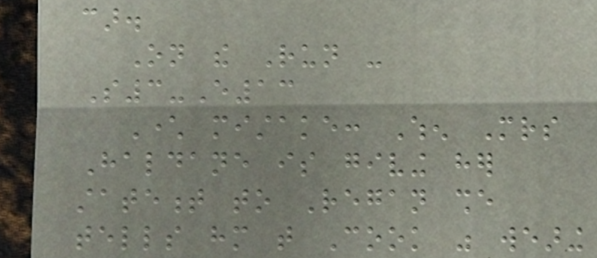car.
On the Run -
S3-E13
Character mistake: When Mrs
Haldane is giving her
statement to Regan she
tells him that Cook was wearing
